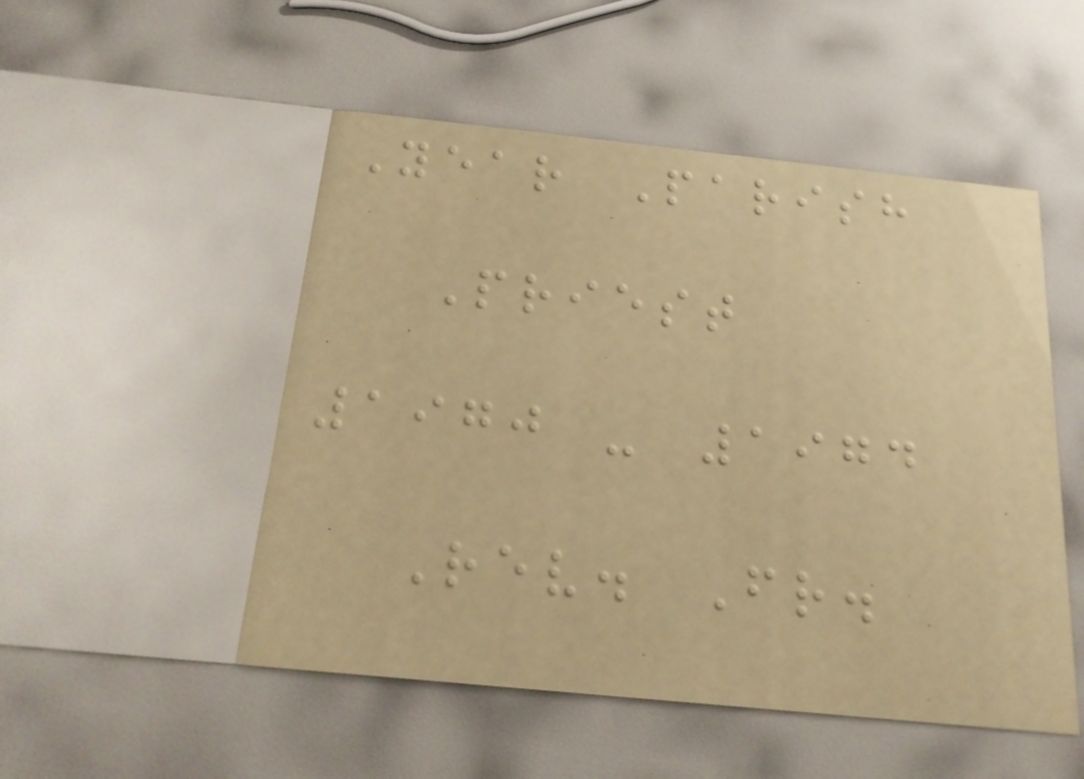Year Parish
Priest
1970 - 1974
Rev. Fr.
